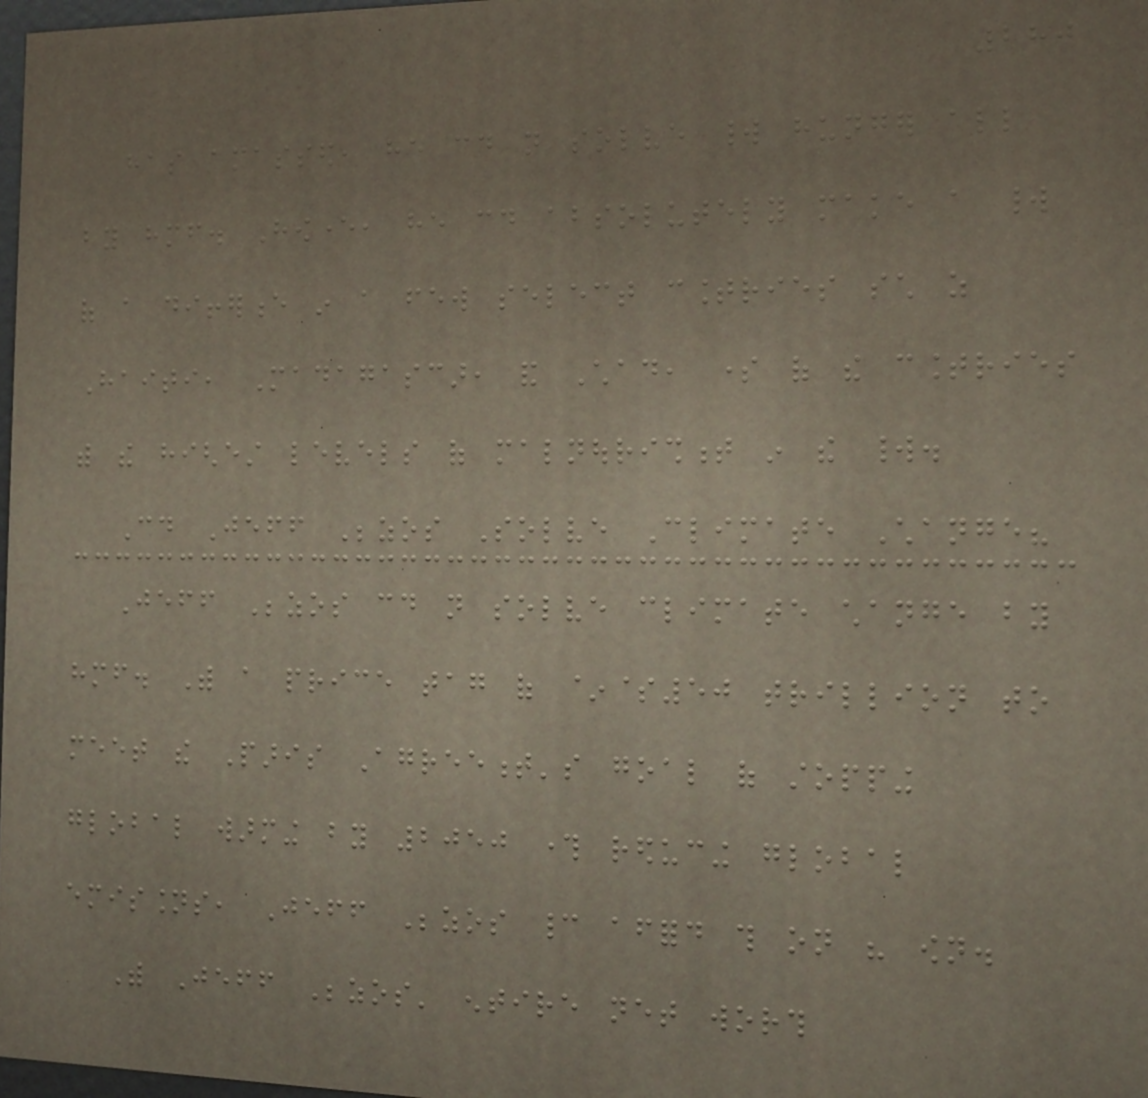280
has amassed, he could not solve world hunger all
by himself. However, he could absolutely make a world
of a difference in a few select countries such as
Haiti, Madagascar, and Chad, some of the countries
with the highest levels of malnourishment in the world.
Could Jeff Bezos Solve Climate Change?
Jeff Bezos could not solve climate change by
himself. With a price tag of ~$50 trillion to
meet the Paris Agreement's goal of stopping
global warming by 2050 through reducing global
emissions, Jeff Bezos cannot afford this on his own.
With Jeff Bezos' entire net worth
